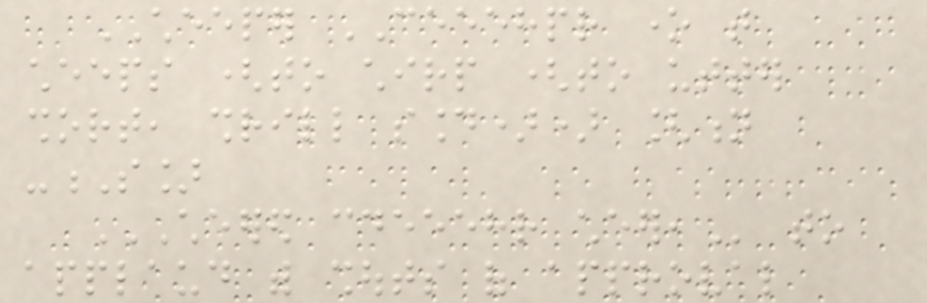CHEEPER CEEEHPR one that
cheeps (to chirp (to utter
short, shrill sound)) [n
-S]
CHEERED CDEEEHR CHEER, to
applaud with shouts of approval
